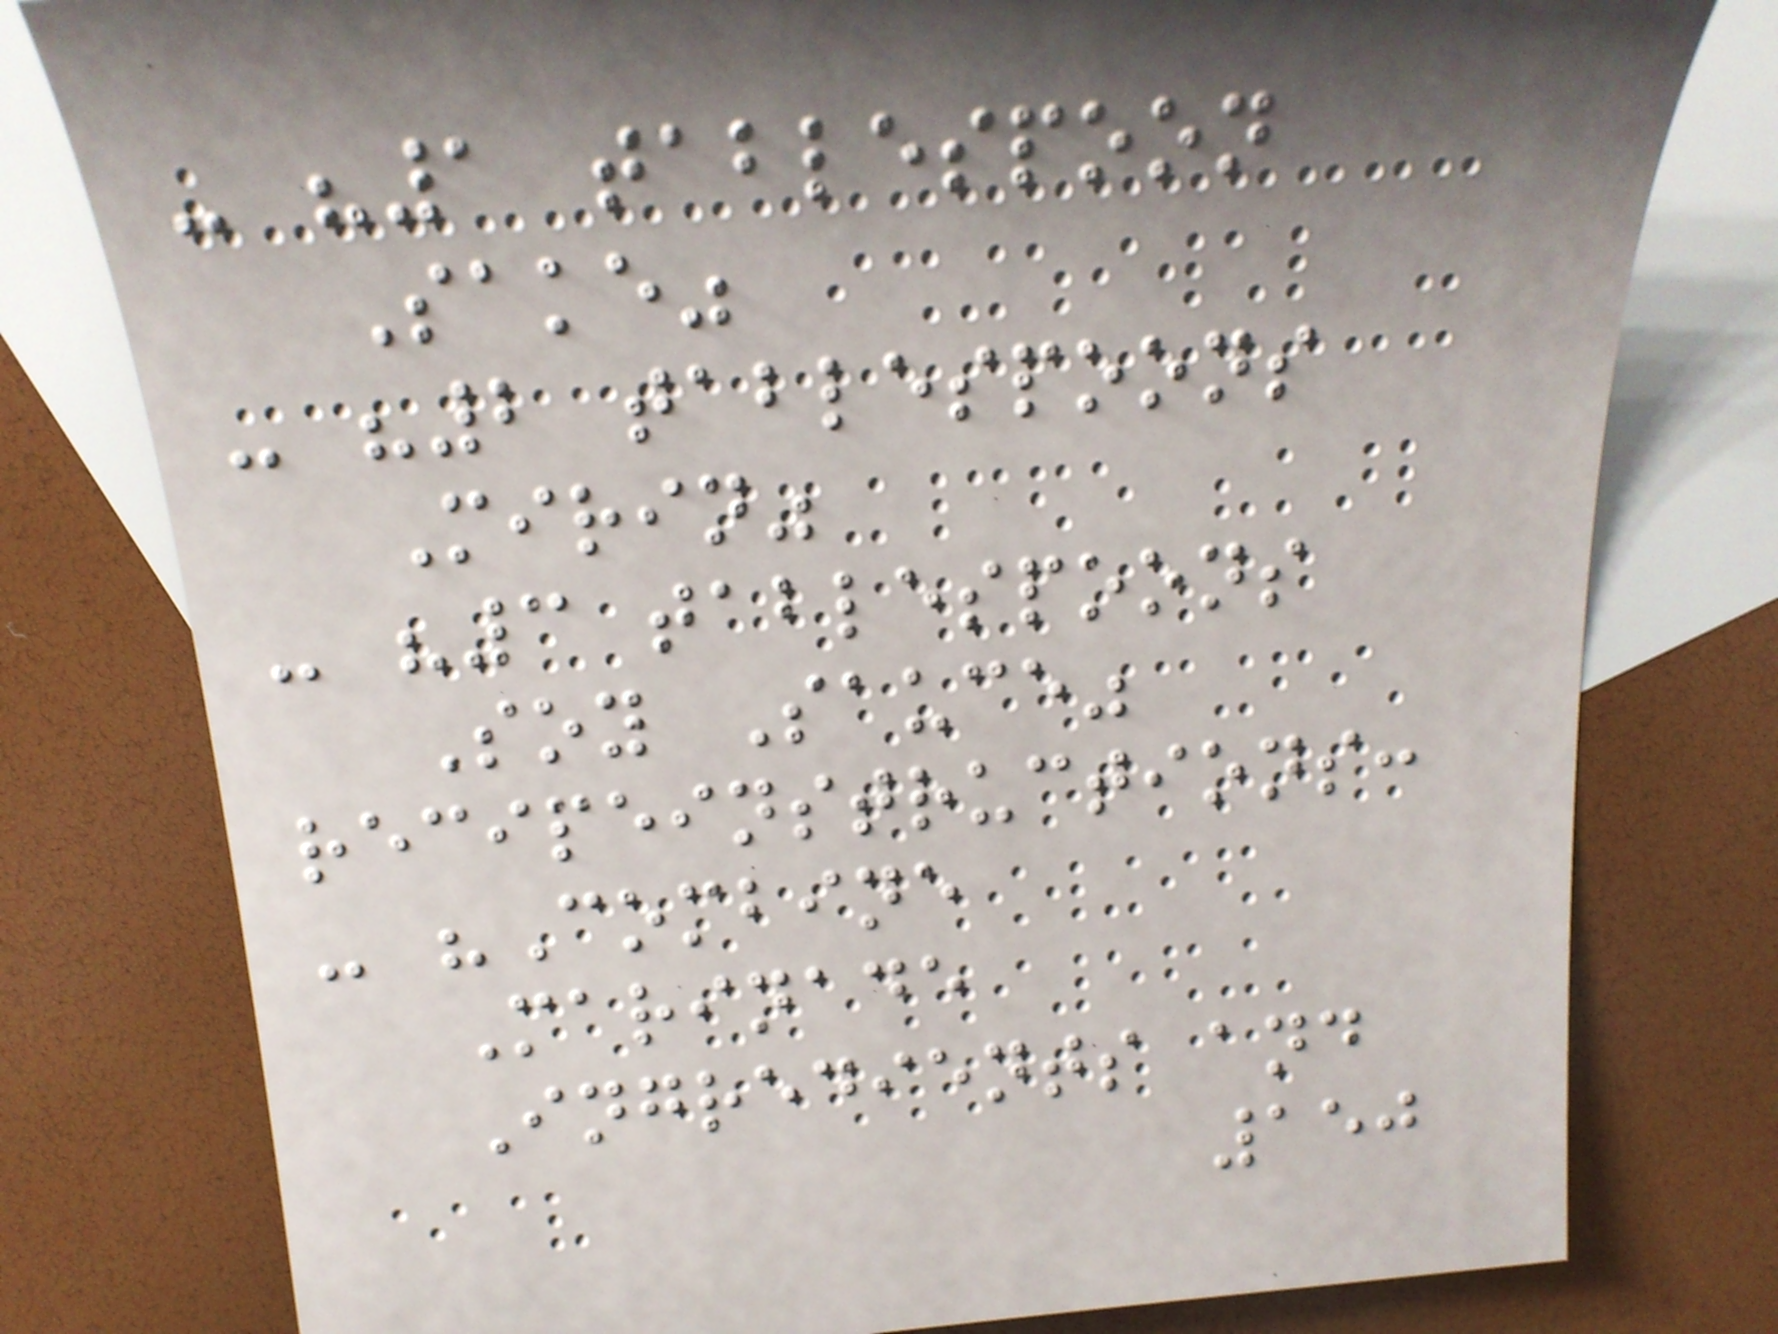- "1 tablespoon
Sake"
- "2 tablespoons
Mirin"
- "3 tablespoons
Soy Sauce"
recipeinstructions:
- "Combine
Marinade
Ingredients and
150
